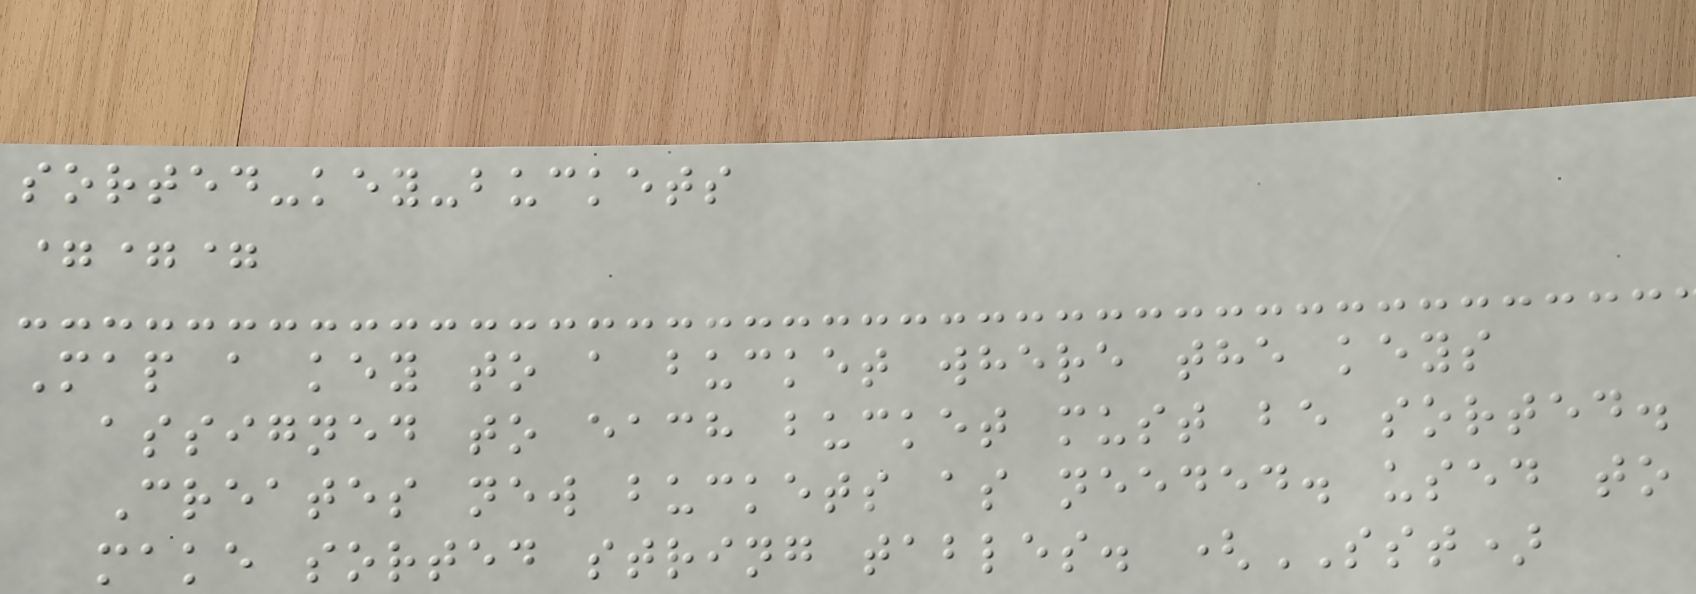sorted-key-buckets
===
Map a key to a bucket where the keys
assigned to each bucket must be sorted.
Creates new buckets as needed. used to
make sorted string tables. (SST)
